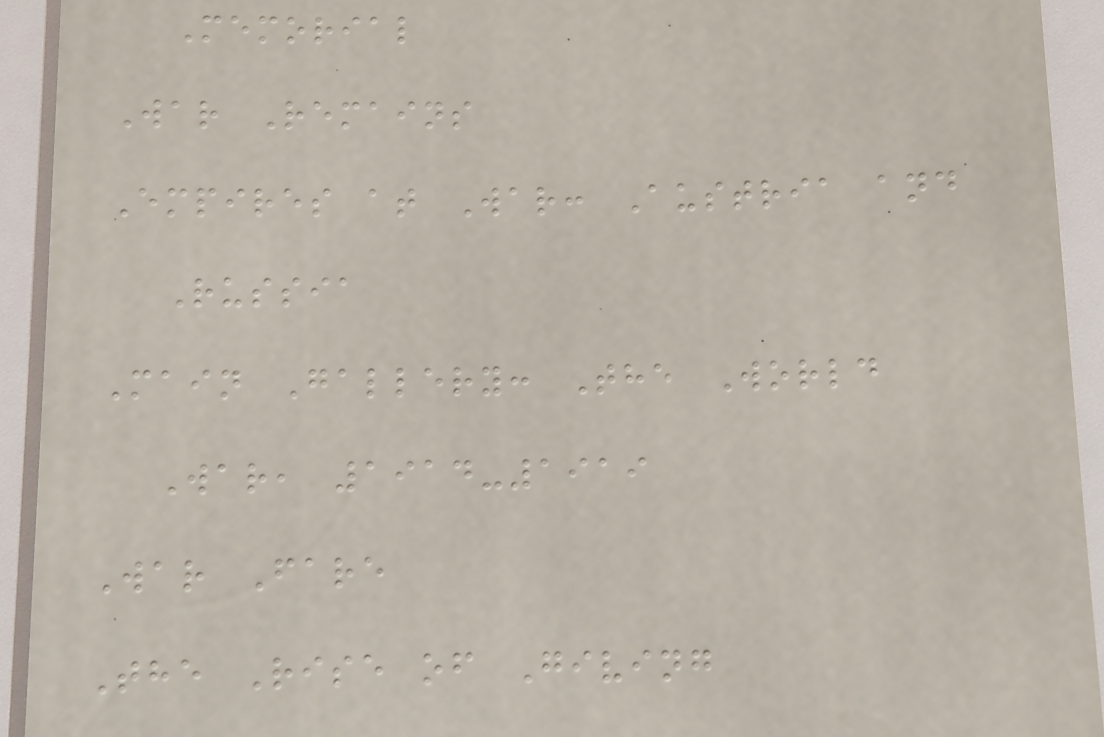Memorial
War Remains
Empires at War: Austria and
Russia
Main Gallery: The World
War, 1914-1919
War Fare
The Rise of Giving
